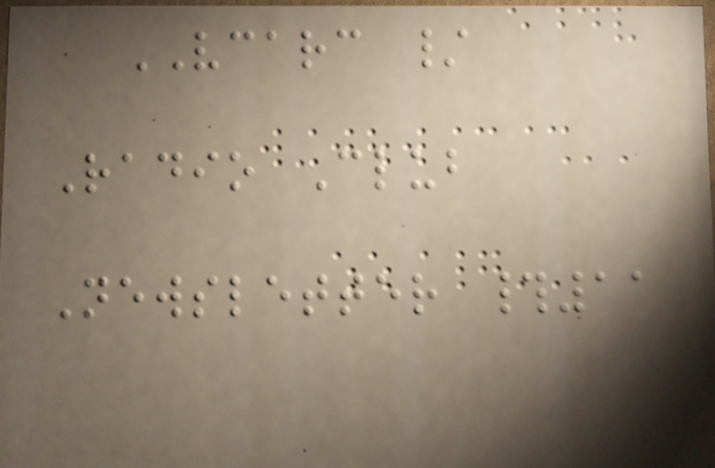VCARC /
Radio Club
Newsletter #11
